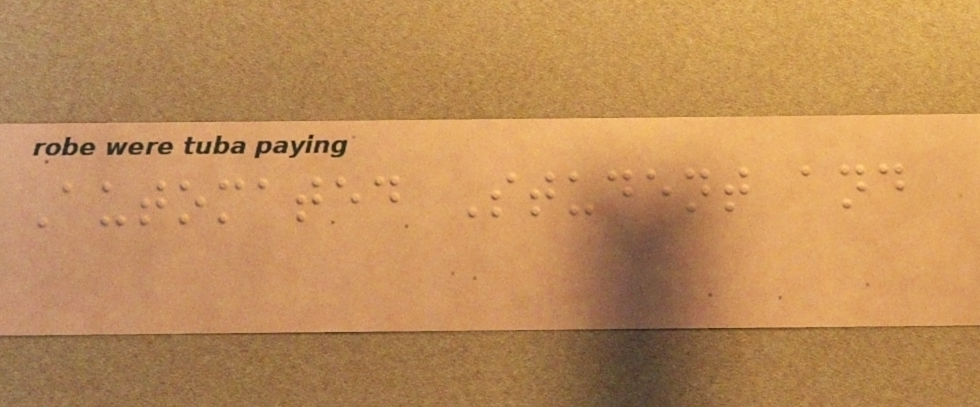Automated Student and
